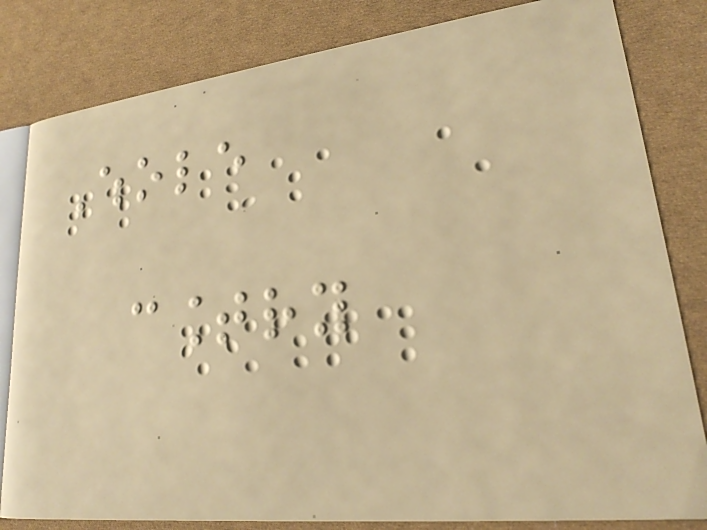Whole
country
